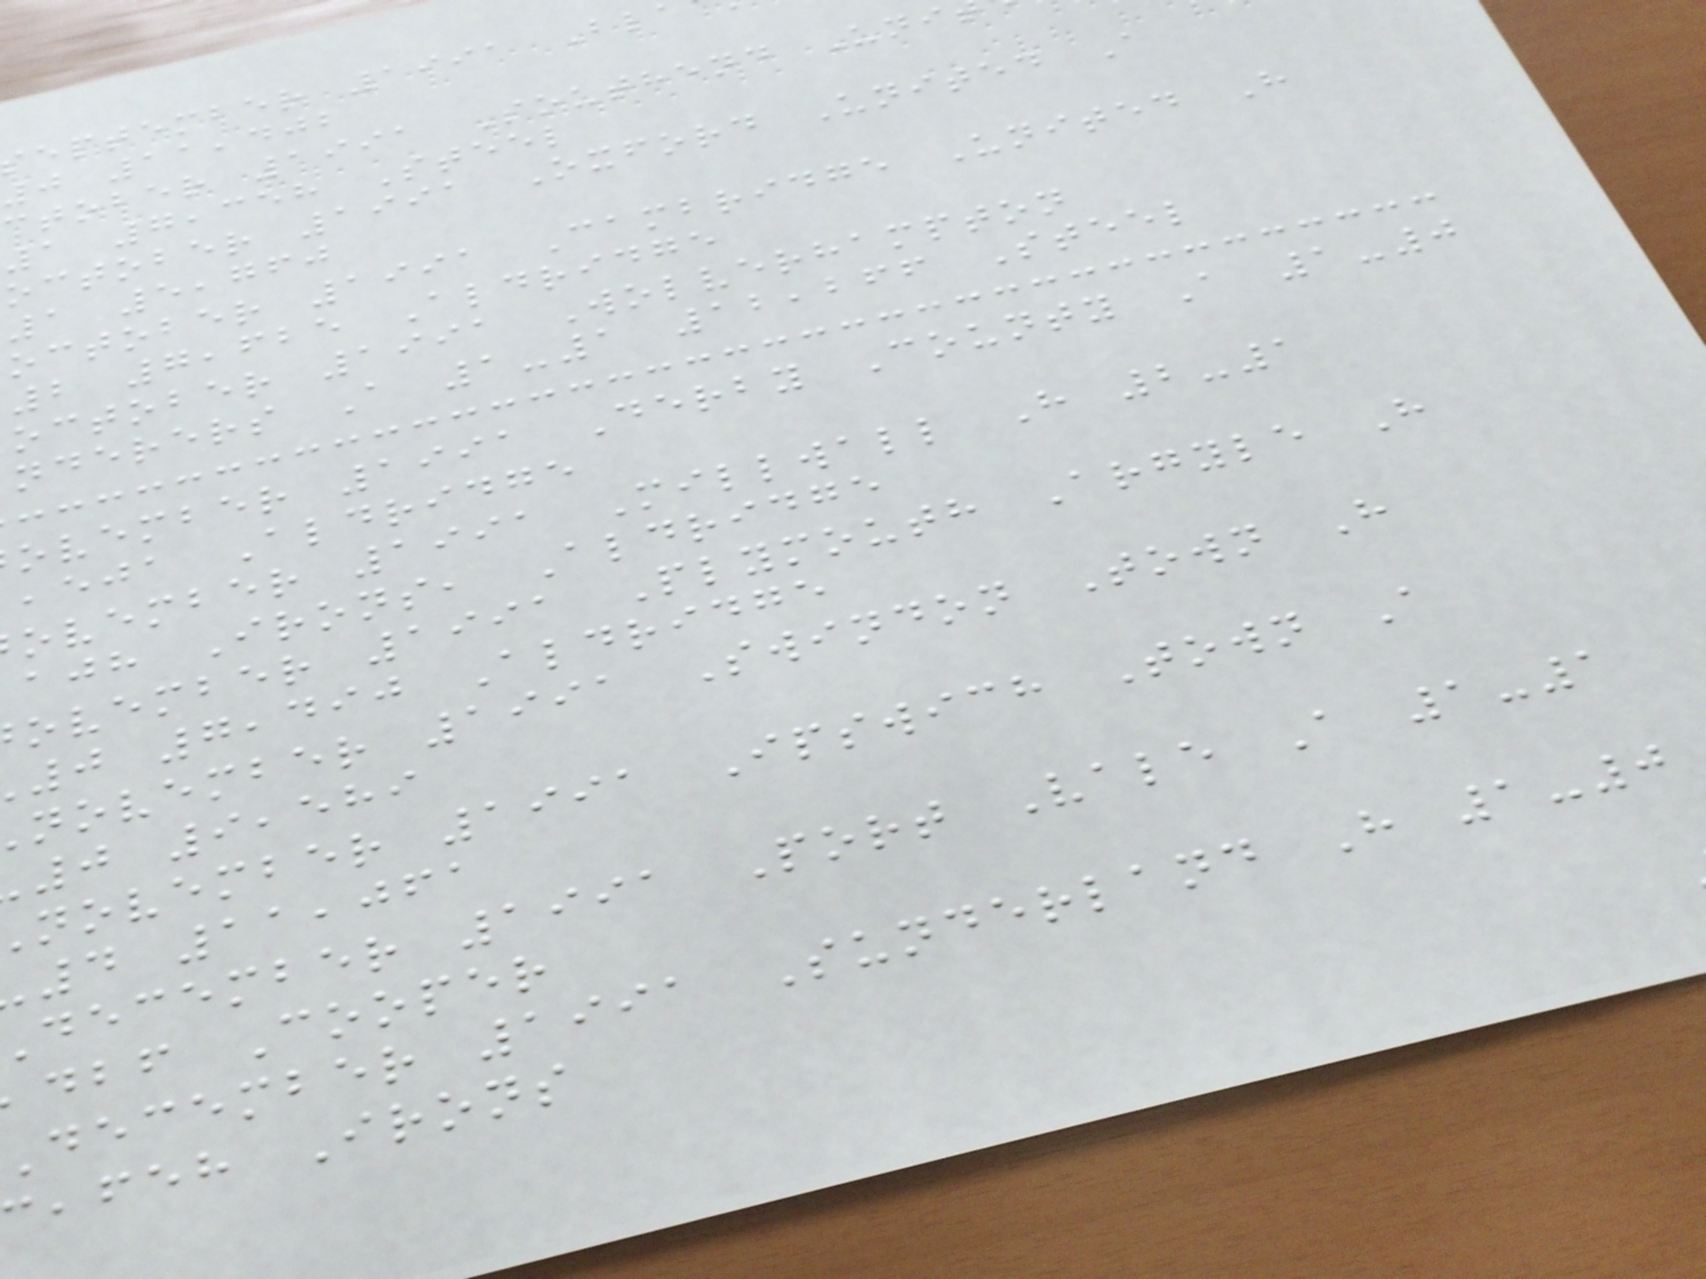eptember 1991 Bl
0 11,402
ctober 1991 Southend Uni
1 7,358 Steel
october 1991 Oxford United A
1 5,760
october 1991 Cambridge United H
2 7,625 Aldridge
october 1991 Wolverhampton
nderers A 1-1 12,266 Steel
ovember 1991 Derby County A 1-0
,eja Aldridge
ovember 1991 Millwall H 2-1
ajh Irons, Aldridge
ovember 1991 Plymouth Argyle H
0 7,490 Aldridge
november 1991 Swindon Town H
0 9,589
november 1991 Ipswich Town A
4 11,061
december 1991 Port Vale A 1-1
dbf Cooper
december 1991 Sunderland H 1-0
,feh Irons
